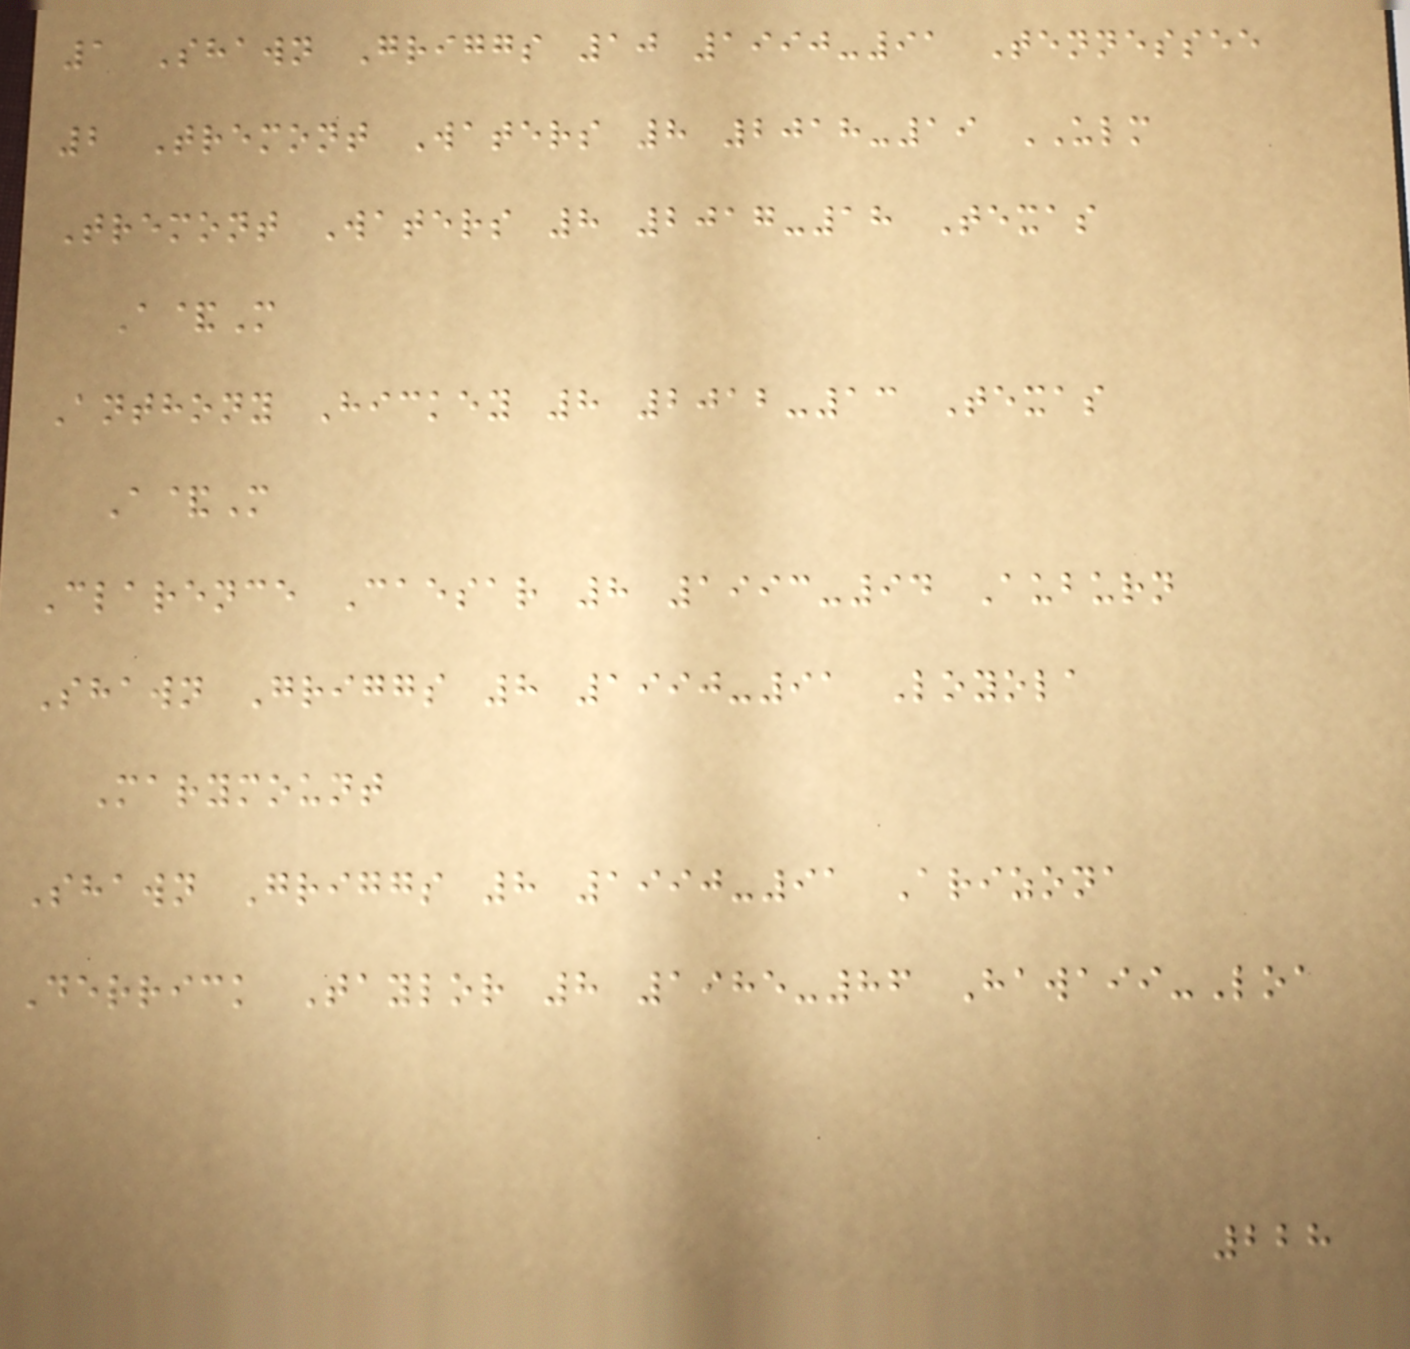1 Shawn Griggs 10 1990-91 Tennessee
2 Tremont Waters 8 2018-19 ULM
Tremont Waters 8 2017-18 Texas
A&M
Anthony Hickey 8 2012-13 Texas
A&M
Clarence Caesar 8 1993-94 Auburn
Shawn Griggs 8 1990-91 Loyola
Marymount
Shawn Griggs 8 1990-91 Arizona
Derrick Taylor 8 1985-86 Hawaii-Loa
228
